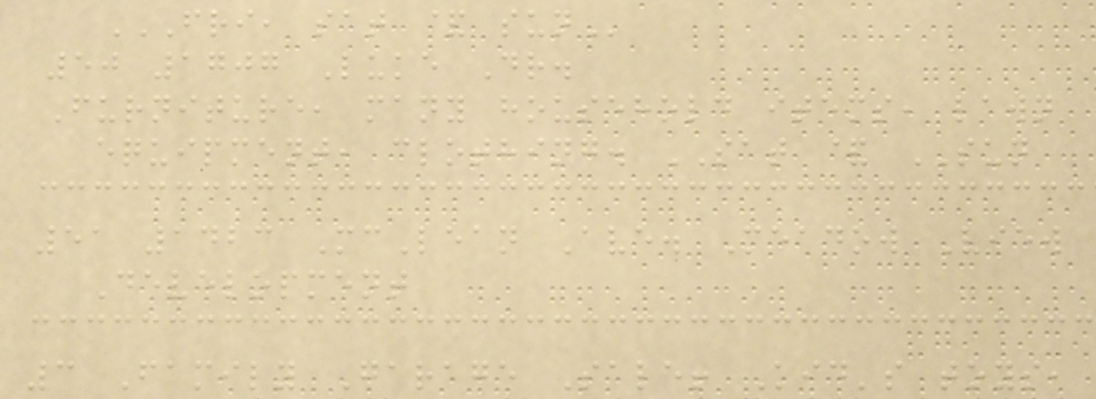FRI, SAT & SUN
50 1707 Luke Dr.
Furniture, many household items, lawn
equipment, clothing. SAT & SUN
51 1423 McLean Ave. Meadow View
Development
3 Family Garage Sale! Kid's toys,
